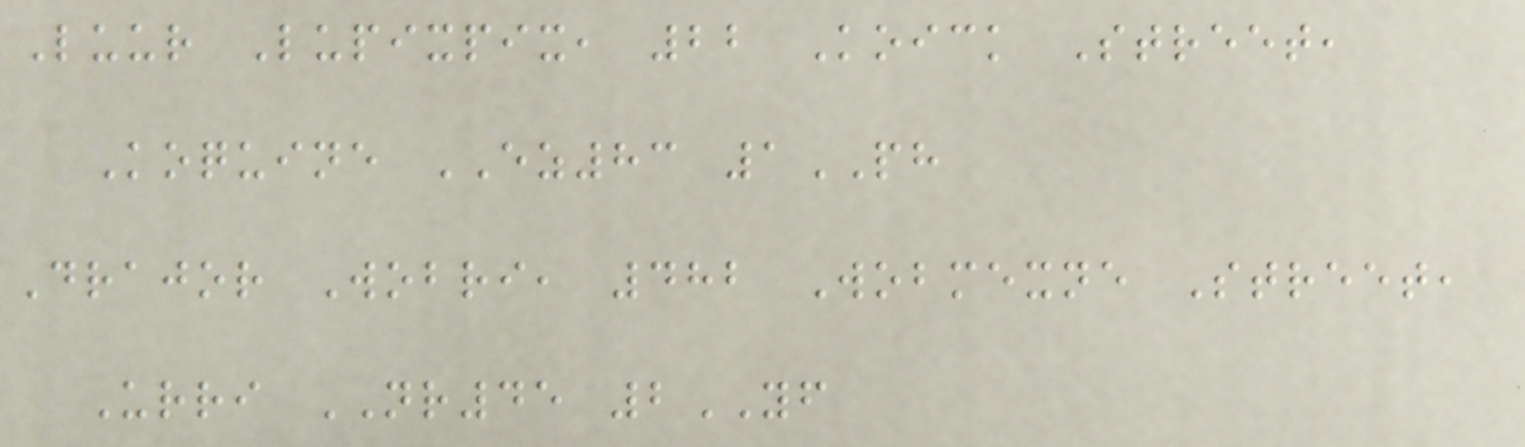Luur Lupixpix, 22 Koick Street,
Koquine EZ83 1PH
Drajor Wobri, 482 Wobmexne Street,
Urri NR45 2YF
